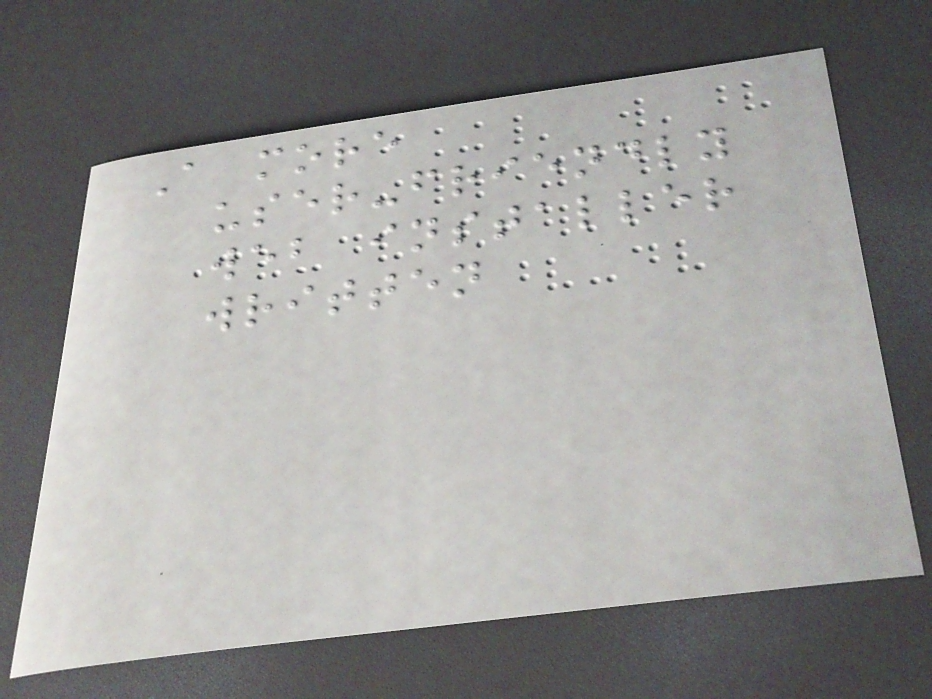A more
user-friendly
web installer
written
